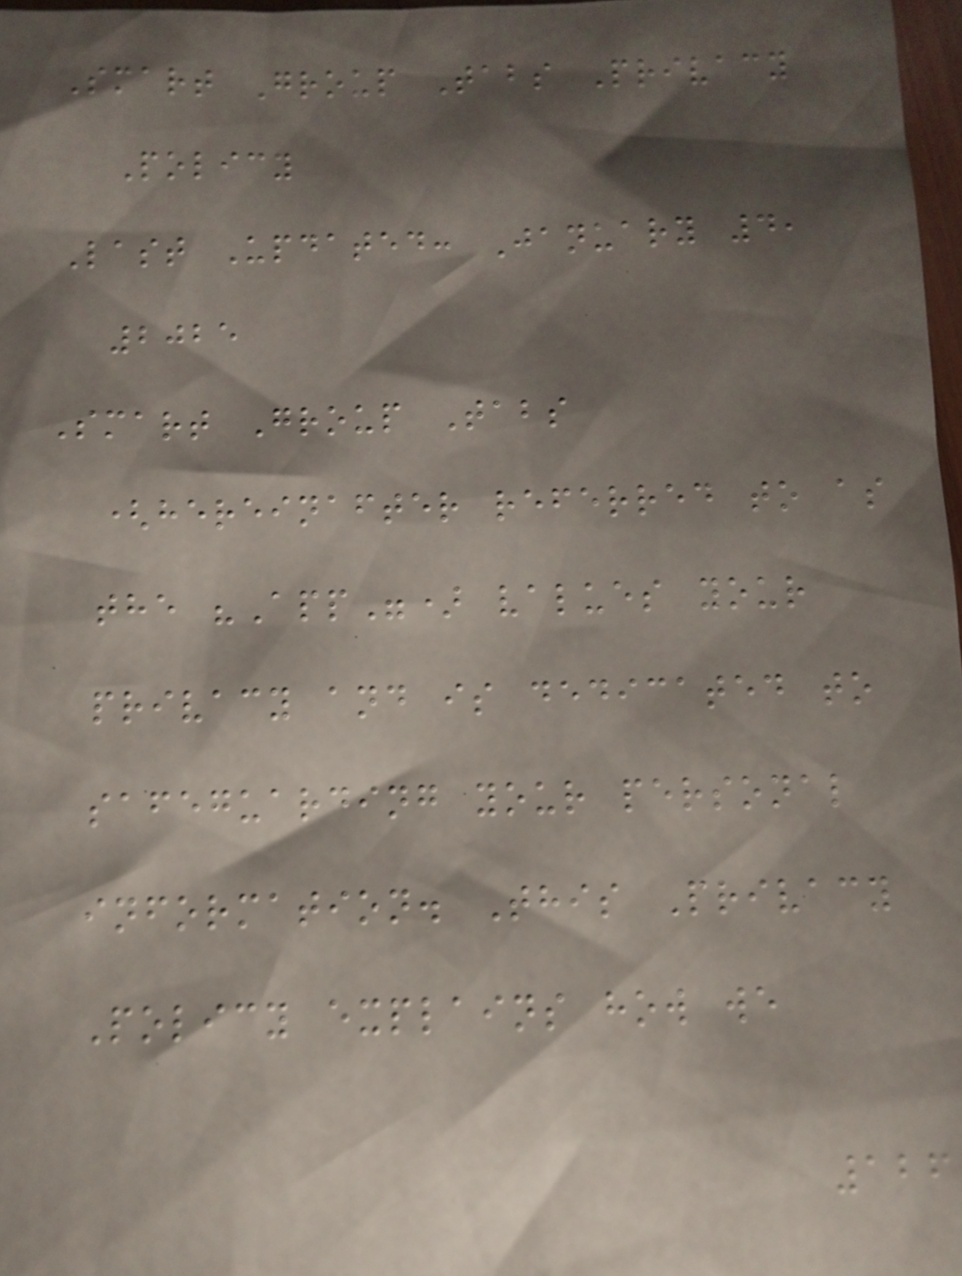Smart Group Tabs Privacy
Policy
Last Updated: January 4,
2025
Smart Group Tabs
(hereinafter referred to as
the "App") values your
privacy and is dedicated to
safeguarding your personal
information. This Privacy
Policy explains how we
126
